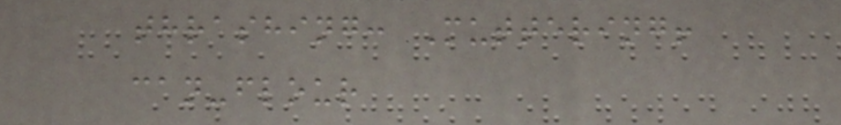thrashing: Muttering!
can-flour
